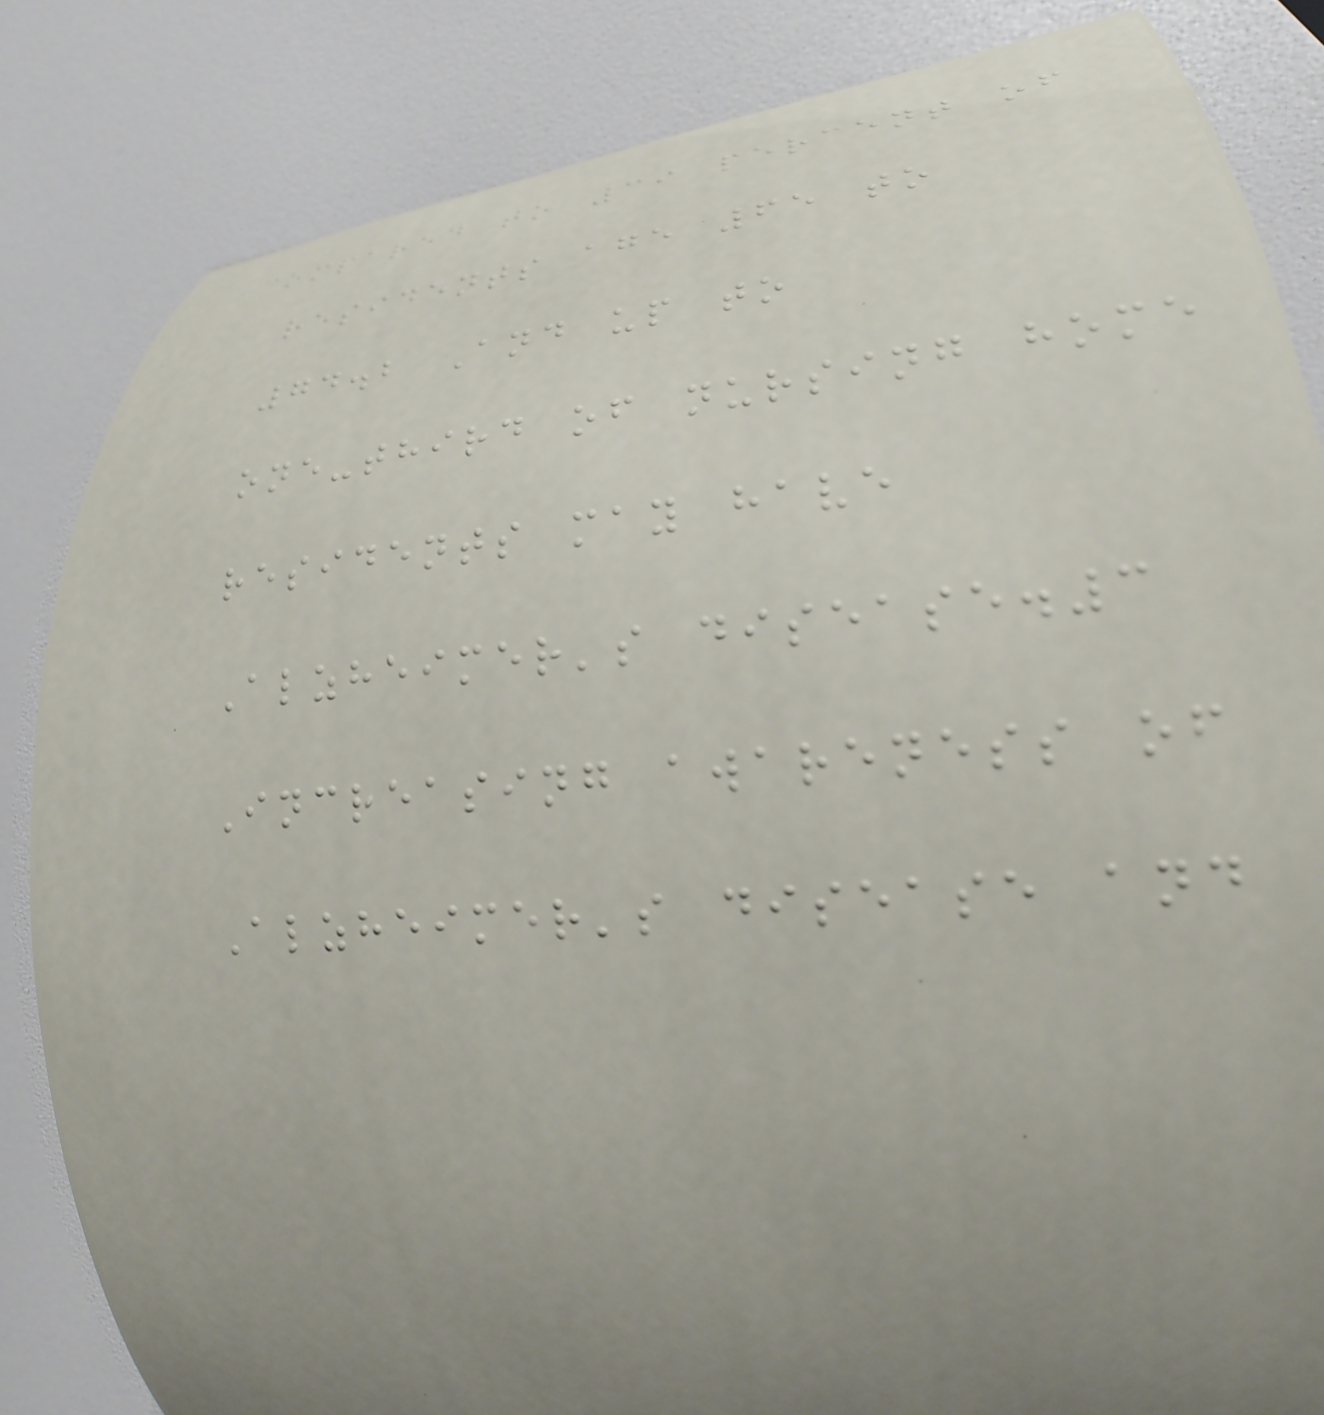compared to 39 percent of
residents age 65 to
74.2 And up to
one-third of nursing home
residents may have
Alzheimer's disease.3
Increasing awareness of
Alzheimer's disease and
